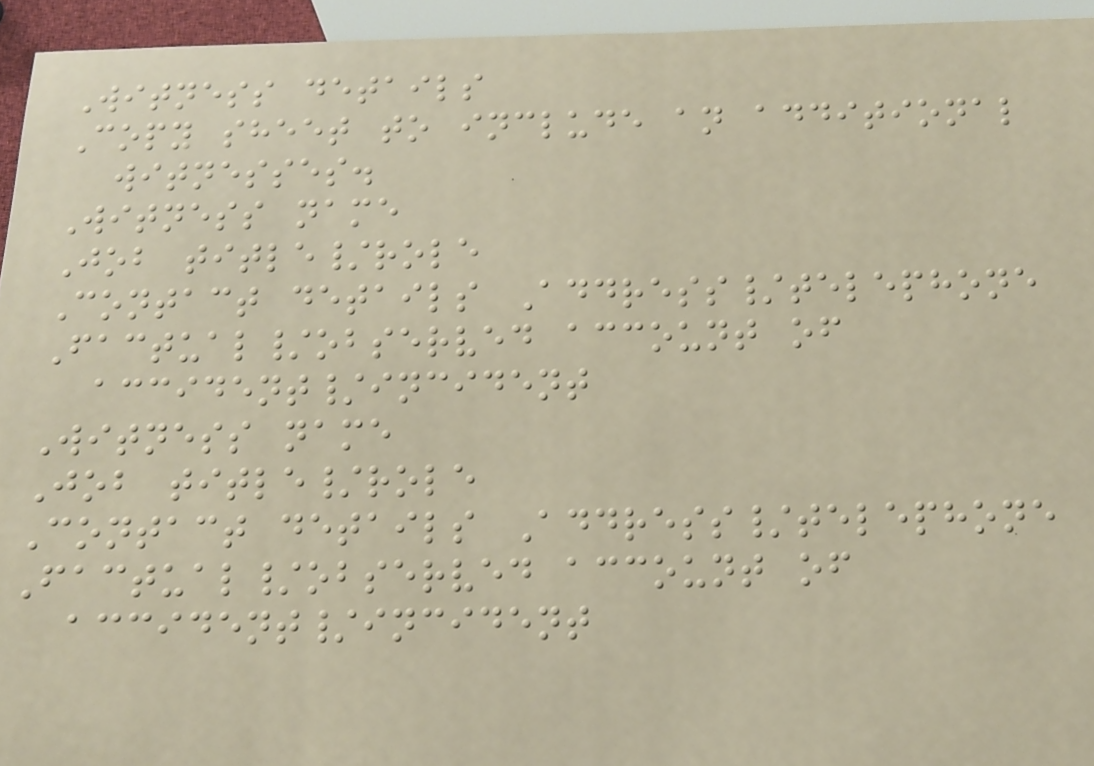Witness details
Copy sheet to include an additional
witnesses.
Witness name
Job title/role
Contact details Address/telephone
Factual/observed account of
accident/incident
Witness name
Job title/role
Contact details Address/telephone
Factual/observed account of
accident/incident
